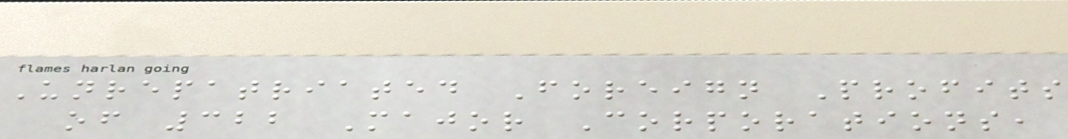Unrepatriated Foreign Profits
of 322 Major Corporations,
